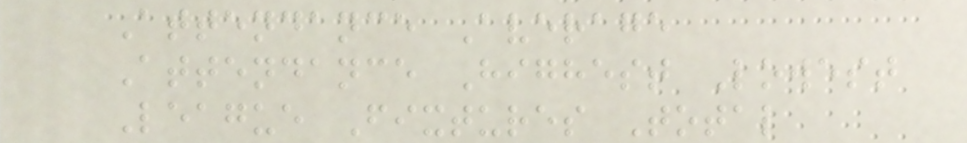Attendance Average
Attendance Highest Lowest
League Fixtures Total
